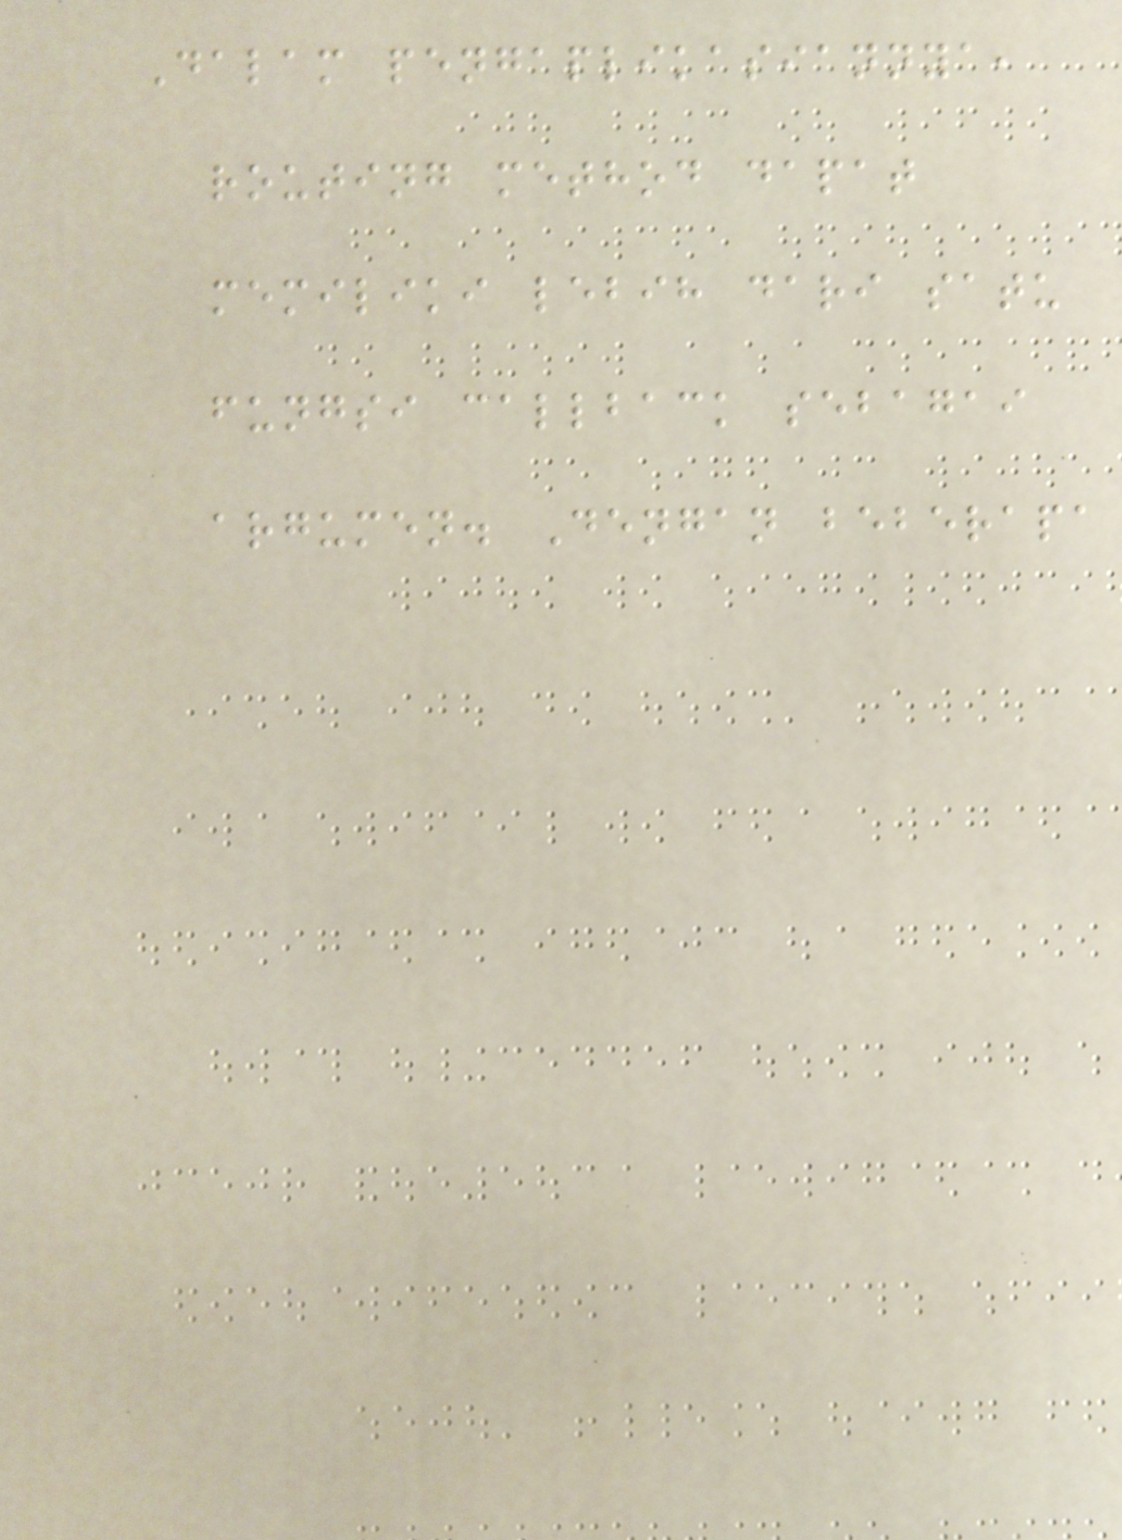Dalam pengaplikasiannya,
routing method dapat
memiliki lebih dari satu
fungsi callback sebagai
argumen. Dengan beberapa
